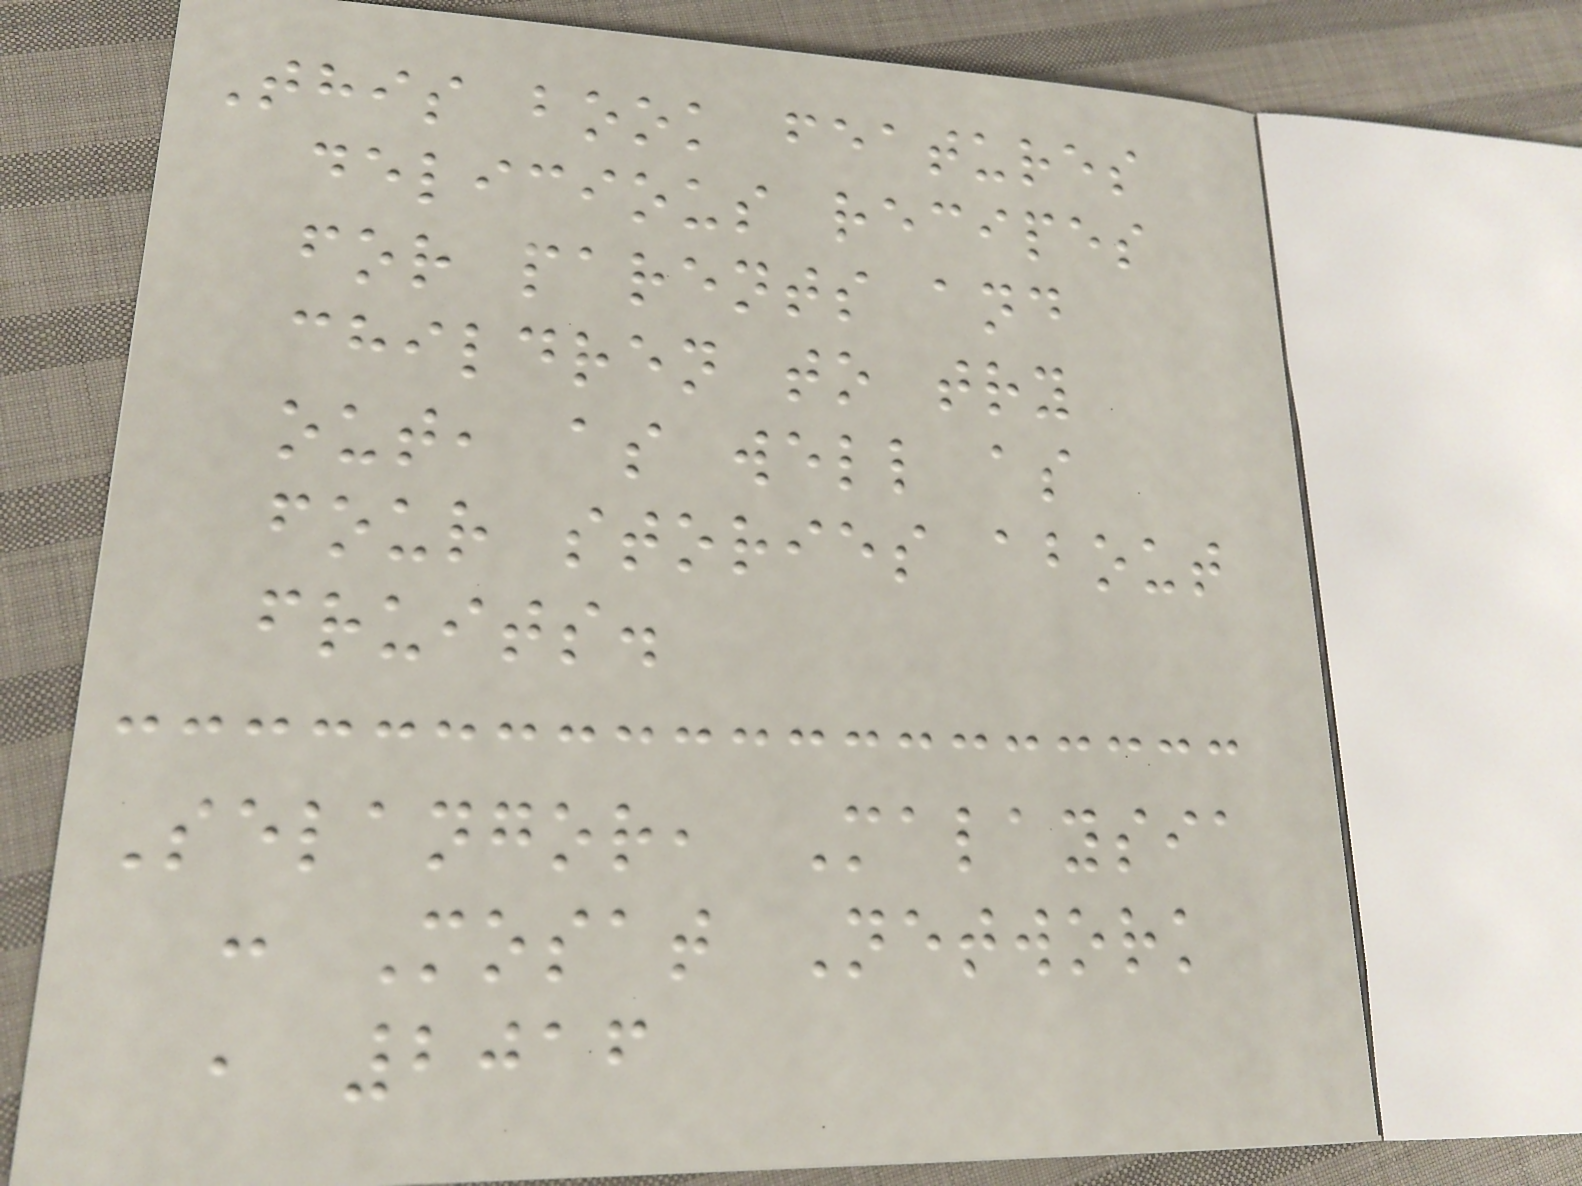This book features
delicious recipes
for parents and
children to try
out, as well as
four stories about
fruits.
Selangor, Malaysia
: Mosat Network
, 2016
